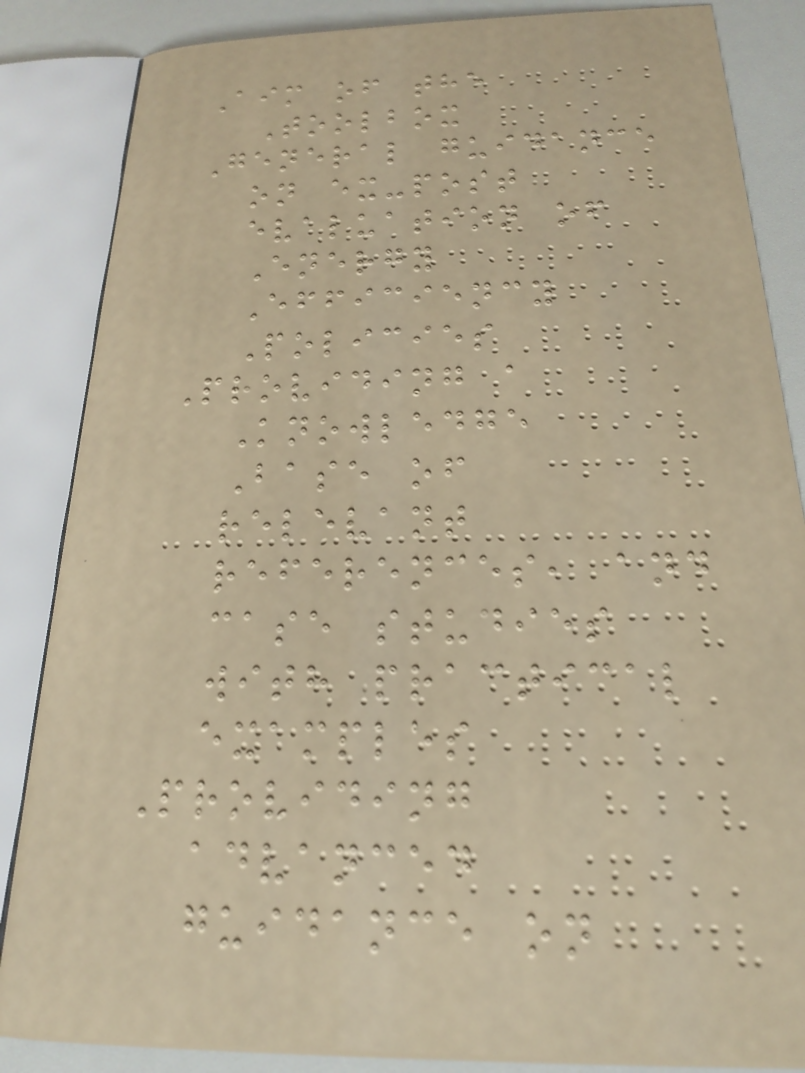Aim of the
Toolbox
General guidance
on ex-post
evaluation of
Energy
Efficiency
Policies
Providing a
Knowledge
Base of
relevant
references, and
case studies
with practical
examples
Providing
advanced
guidance on
